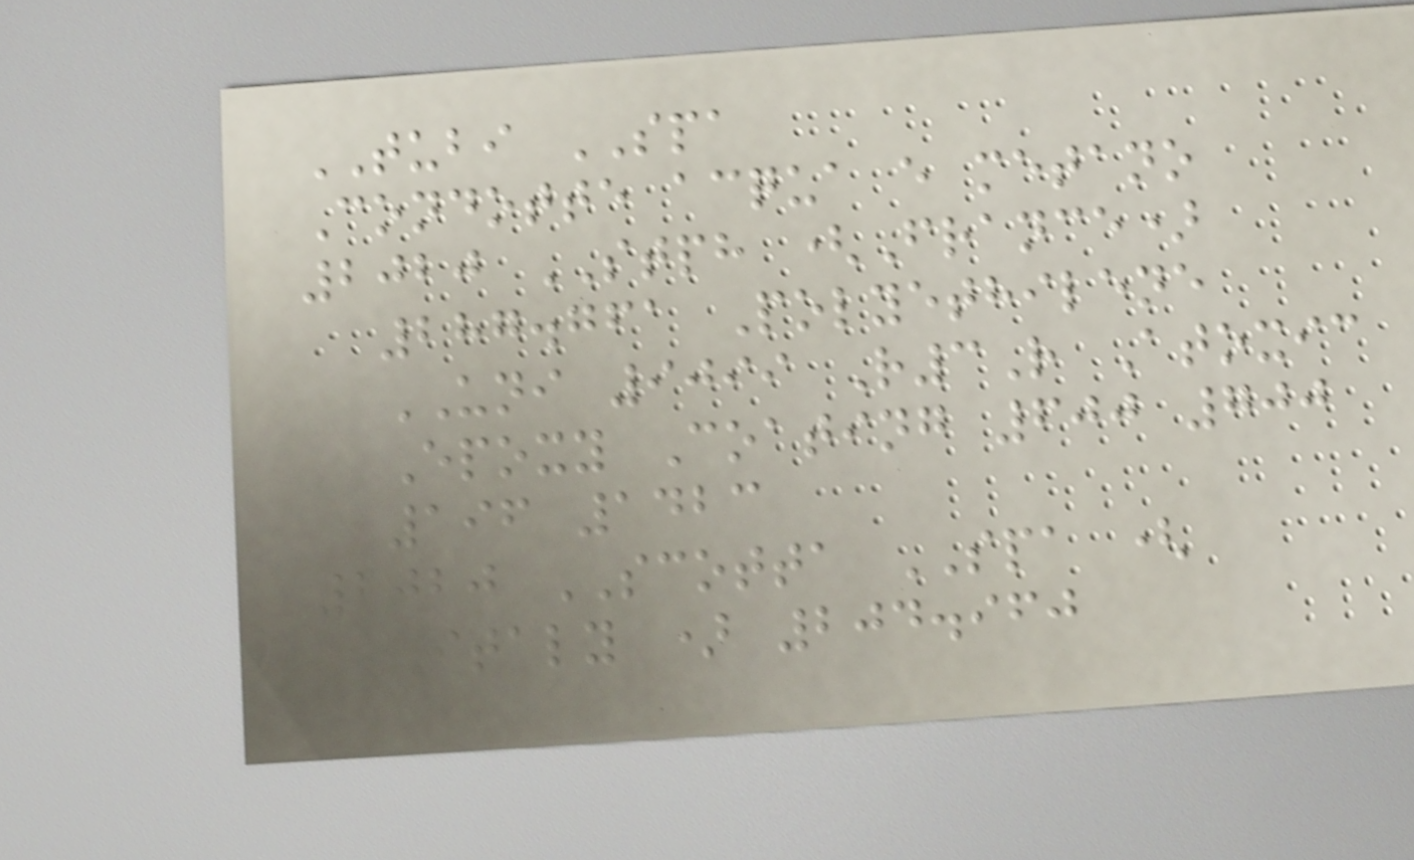TUBI SPA
Condotte acqua e metano
2020 STPH (France)
287.761 Polyethilene
UNI 9099 R3R Atoxic
Epoxy Coating 600 700
196 1423
2020 SCOTTA SPA (
Italy ) 204.960
